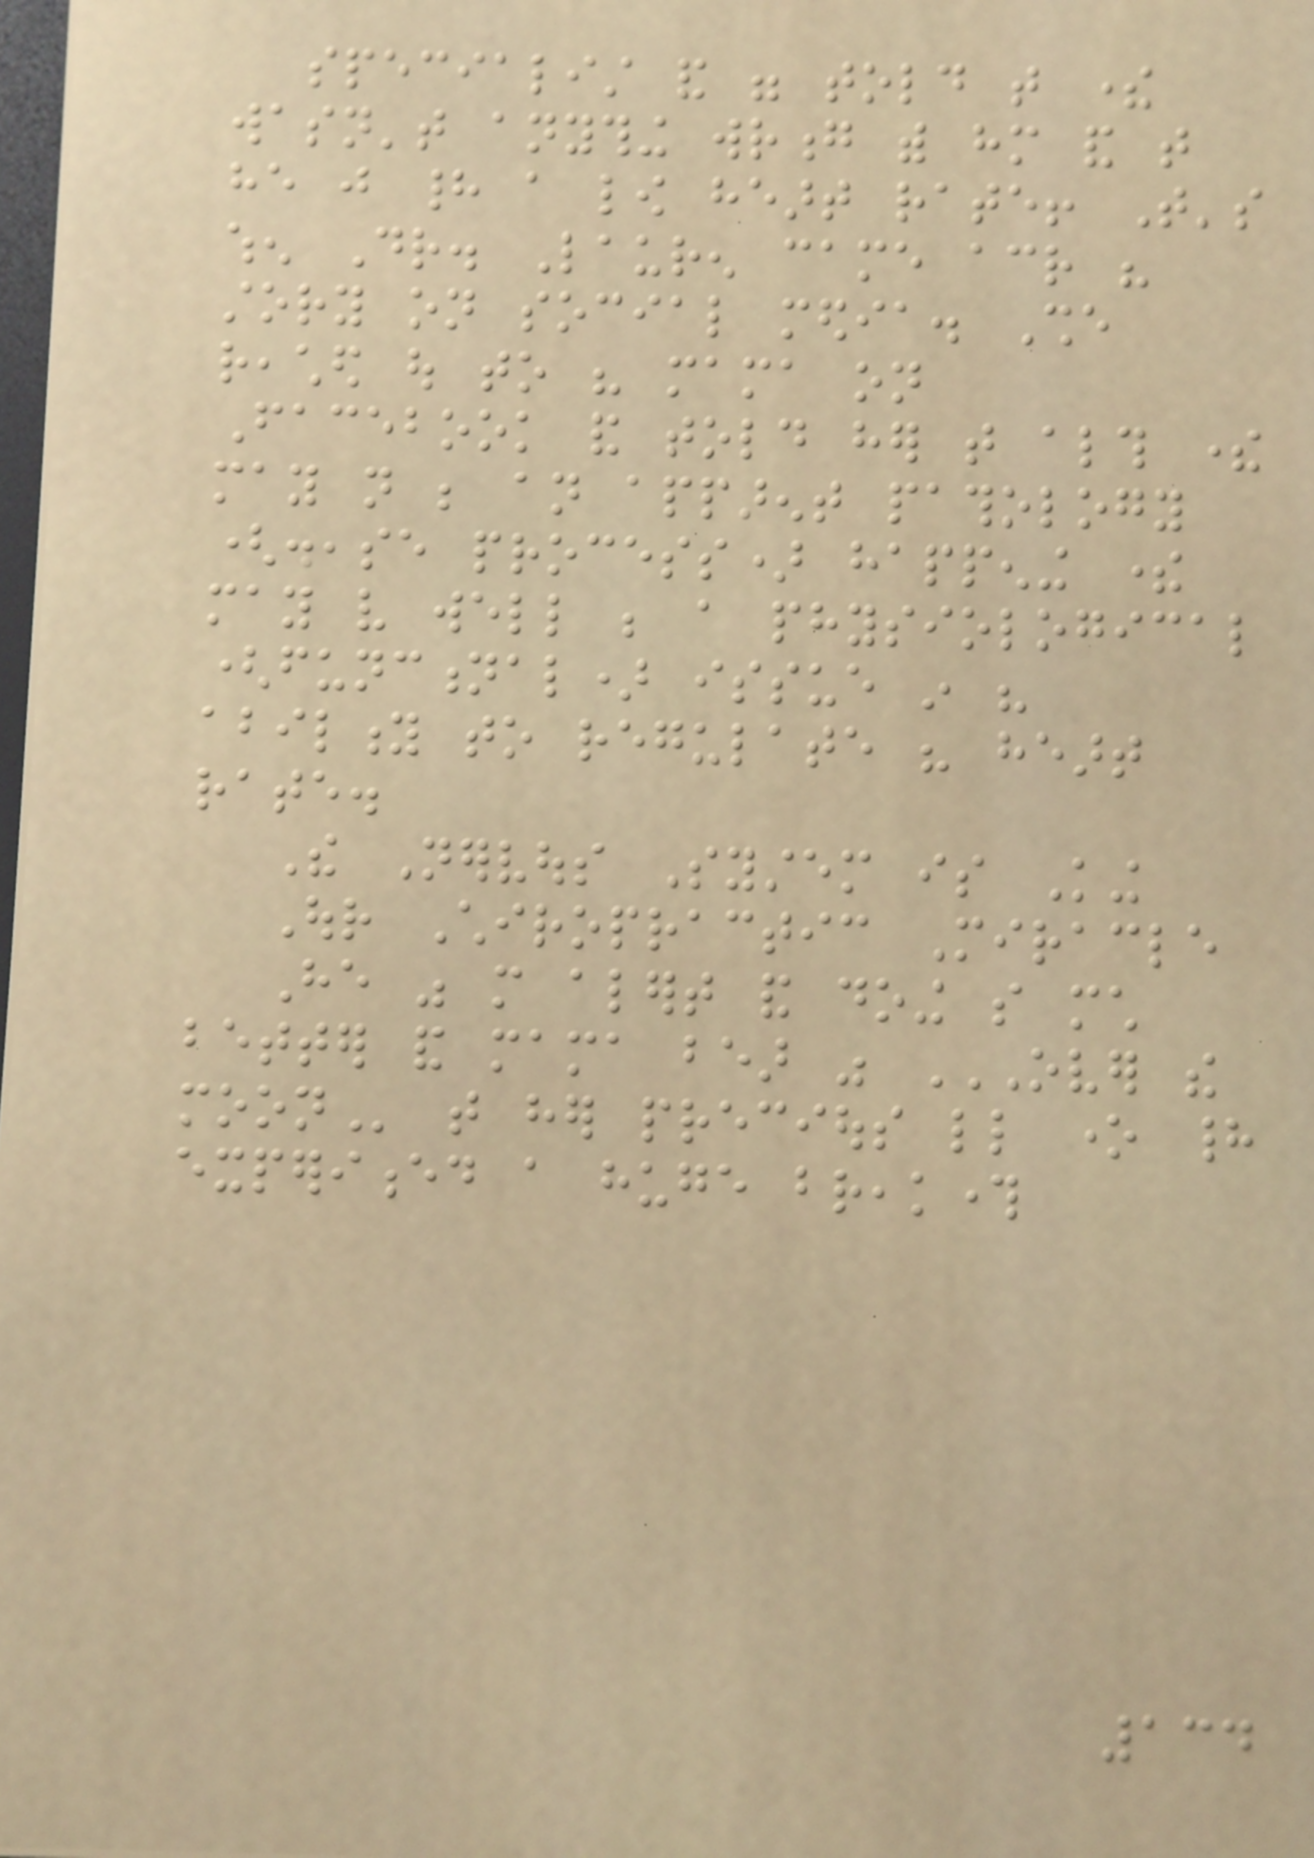specialist and were told that there
wasn't anything wrong with him and that
he just had a low heart rate! That's
when Dr. Lauren came across his
story on social media. She
reached out to his mama on
Facebook and told her that although there
may not be an apparent pathology
(disease process) happening there
may very well be a physiological
(functional) issue in his
ability to regulate his heart
rate.
The Nervous System is King
Our Chiropractic Miracle
He was more alert and doing so much
better and mama bear was OVER THE
MOON that her precious little one had
experienced a huge breakthrough
134
